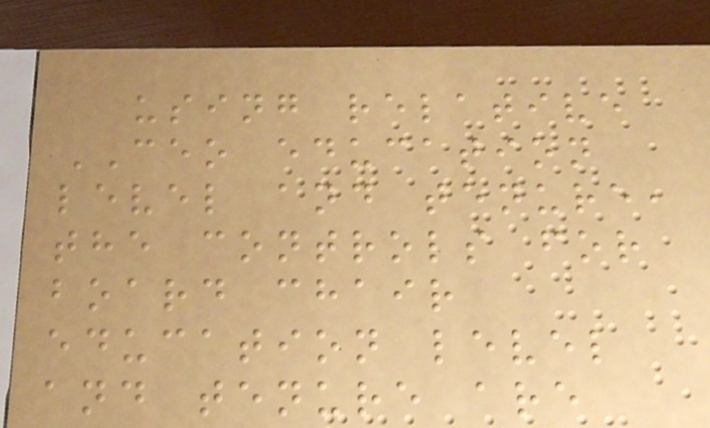using relative
CEO education
level and tenure,
the controls for
board chair
education level
and tenure are
